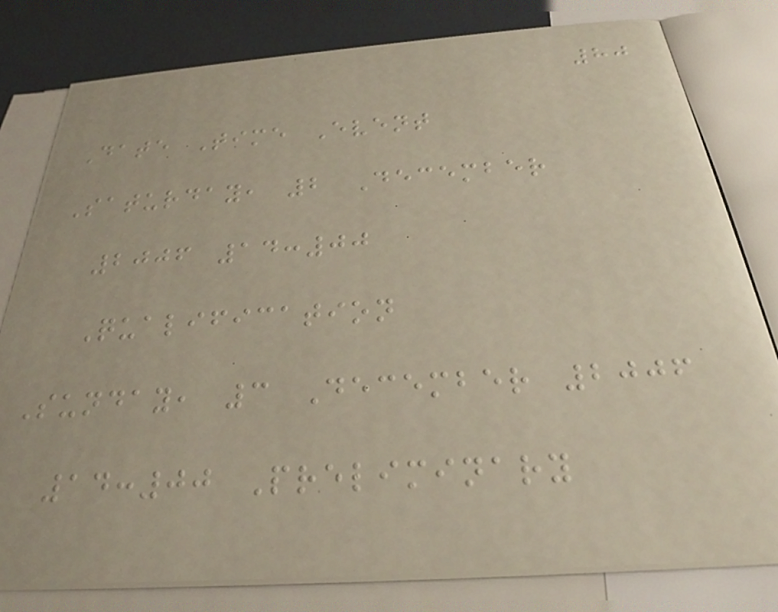80
Date Time Event
Saturday, 2 December
2006 14:00
Qualification
Sunday, 3 December 2006
14:00 Preliminary
